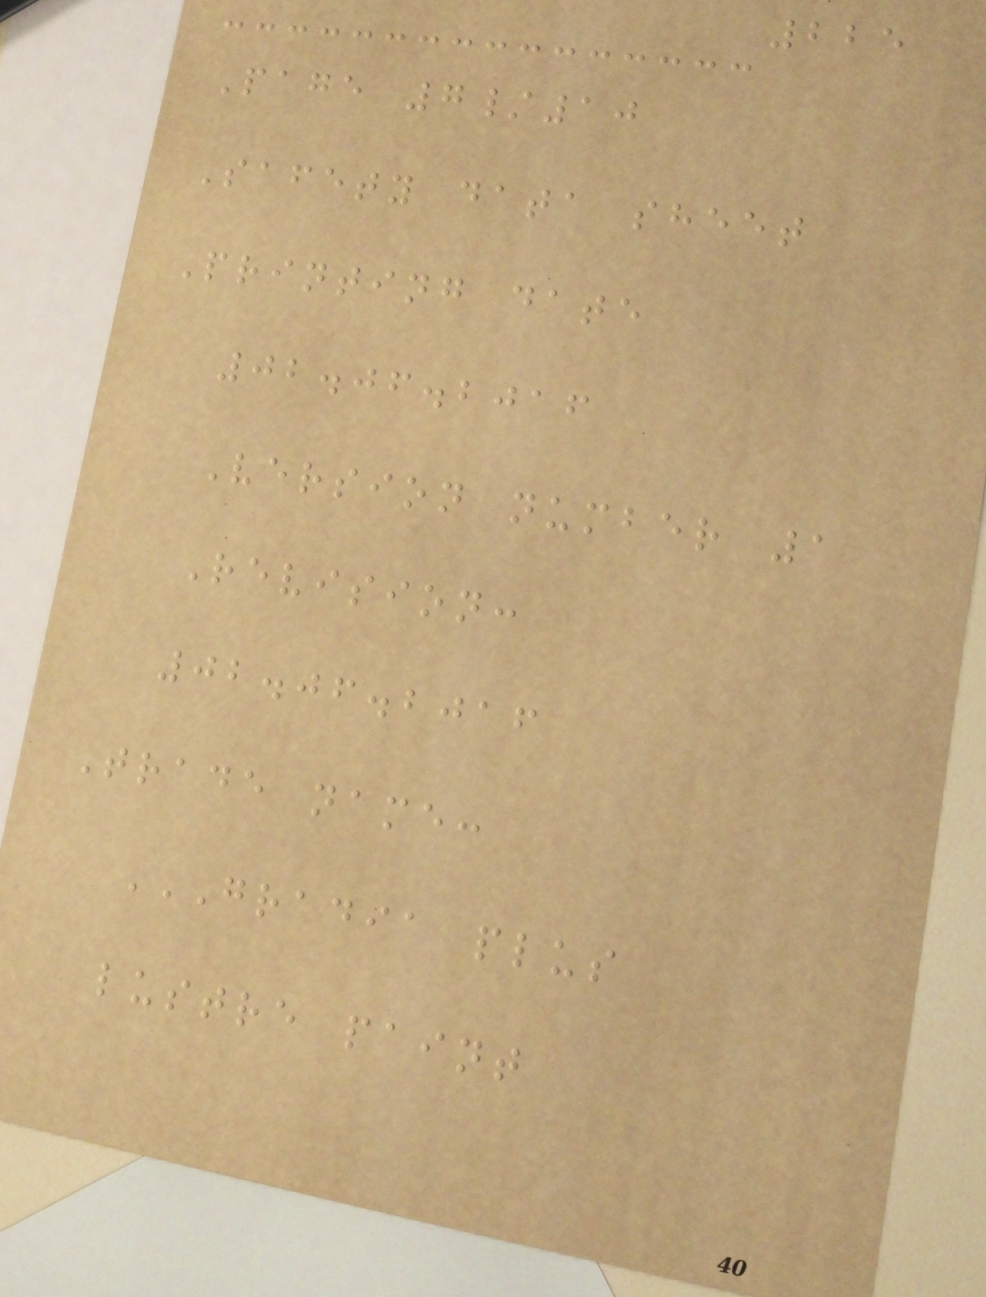225
Page 7/10
Safety data sheet
Printing date
02.06.2016
Version number 1
Revision:
02.06.2016
Trade name:
GRADIA PLUS
LUSTRE PAINT
